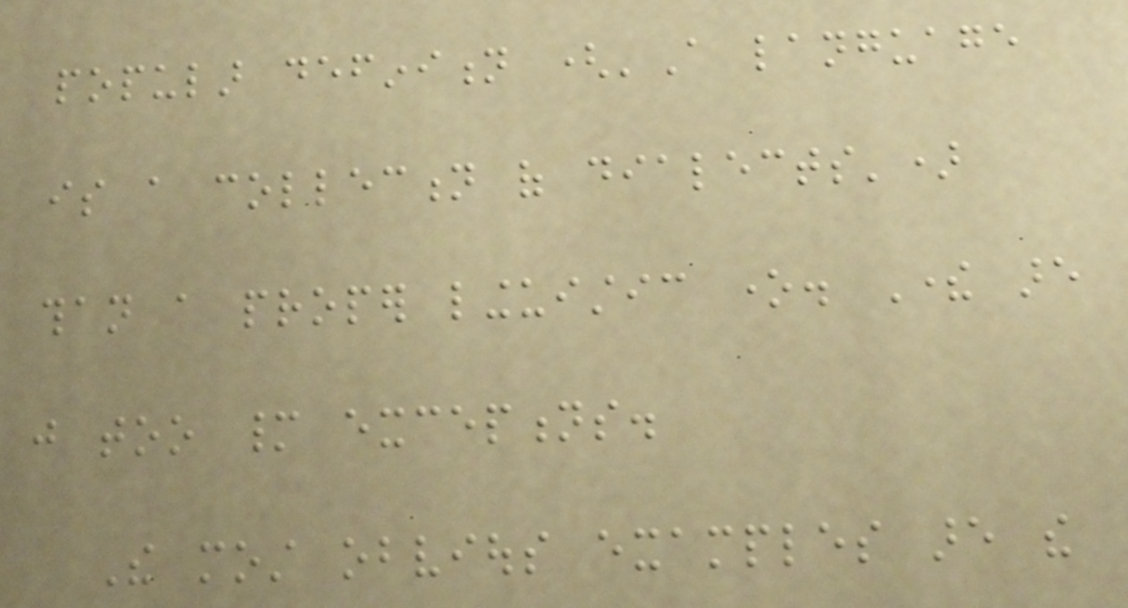popular definition ('A language
is a collection of dialects')
than a proper linguistic one. There are
just too many exceptions.
The most obvious examples are the
